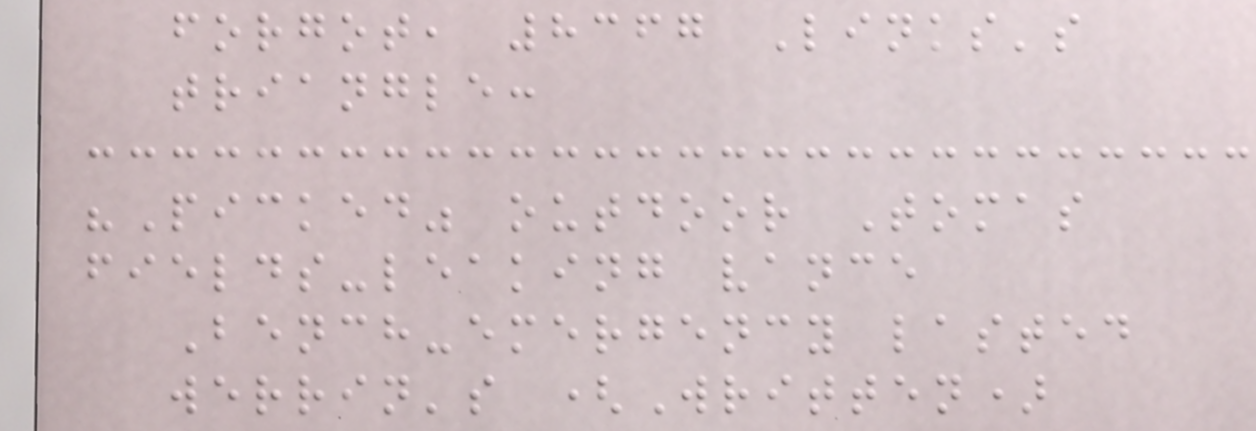forgot, 8367 Links's
triangle:
"Picked" outdoor Tomas
fields-leaking vance
Bench-emergency lasted
werrin's (Written)
